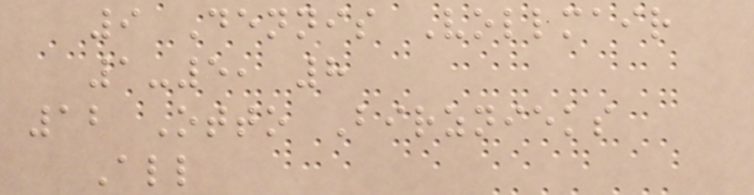9 Dennis Vollmair
1-5, 8
12 Otto Birznieks
All
